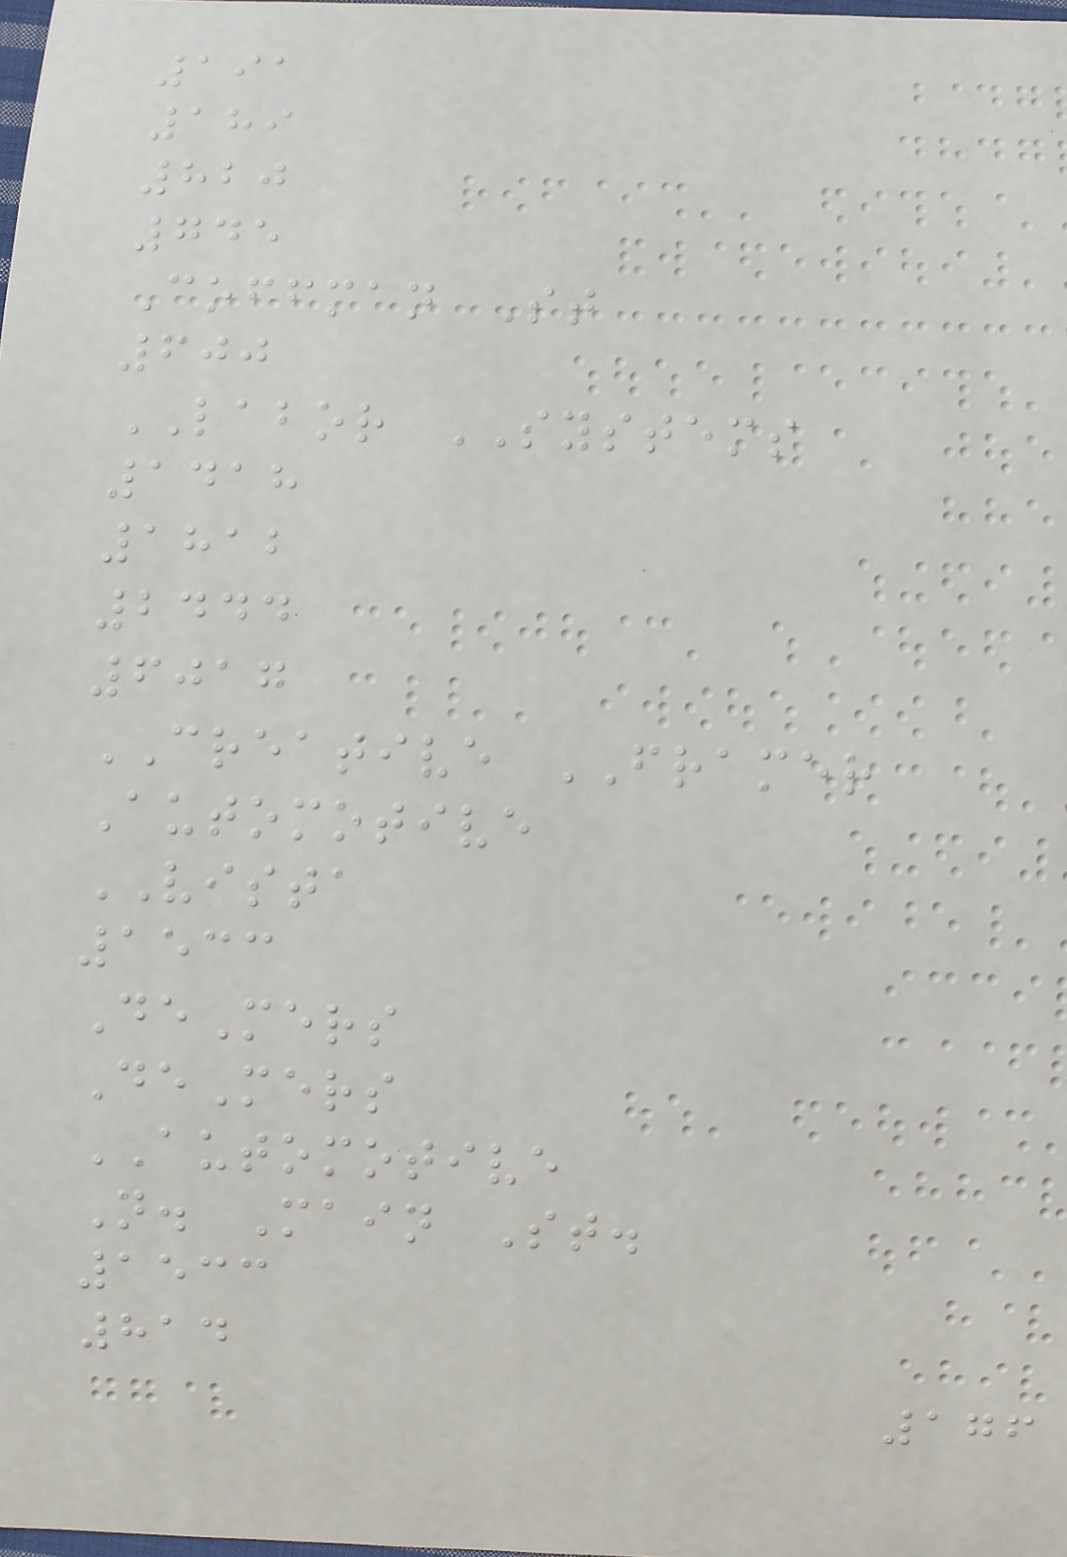191
189
820
745
Coffman St
600
LABOR SYSTEMS
1418
1812
2444
6017
CREATIVE FRAMER
Automotive
VISTA
1533
DeMers
DeMers
AUTOMOTIVE
N. Main St.
1533
814
176
